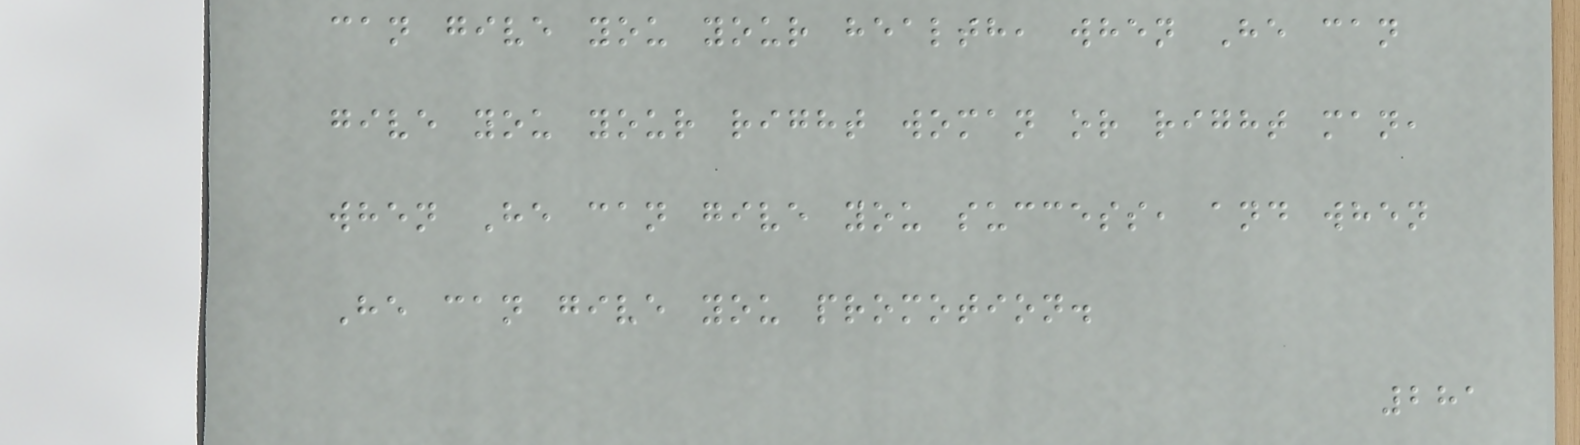can give you your health, when He can
give you your right woman or right man,
when He can give you success, and when
He can give you promotion.
281
